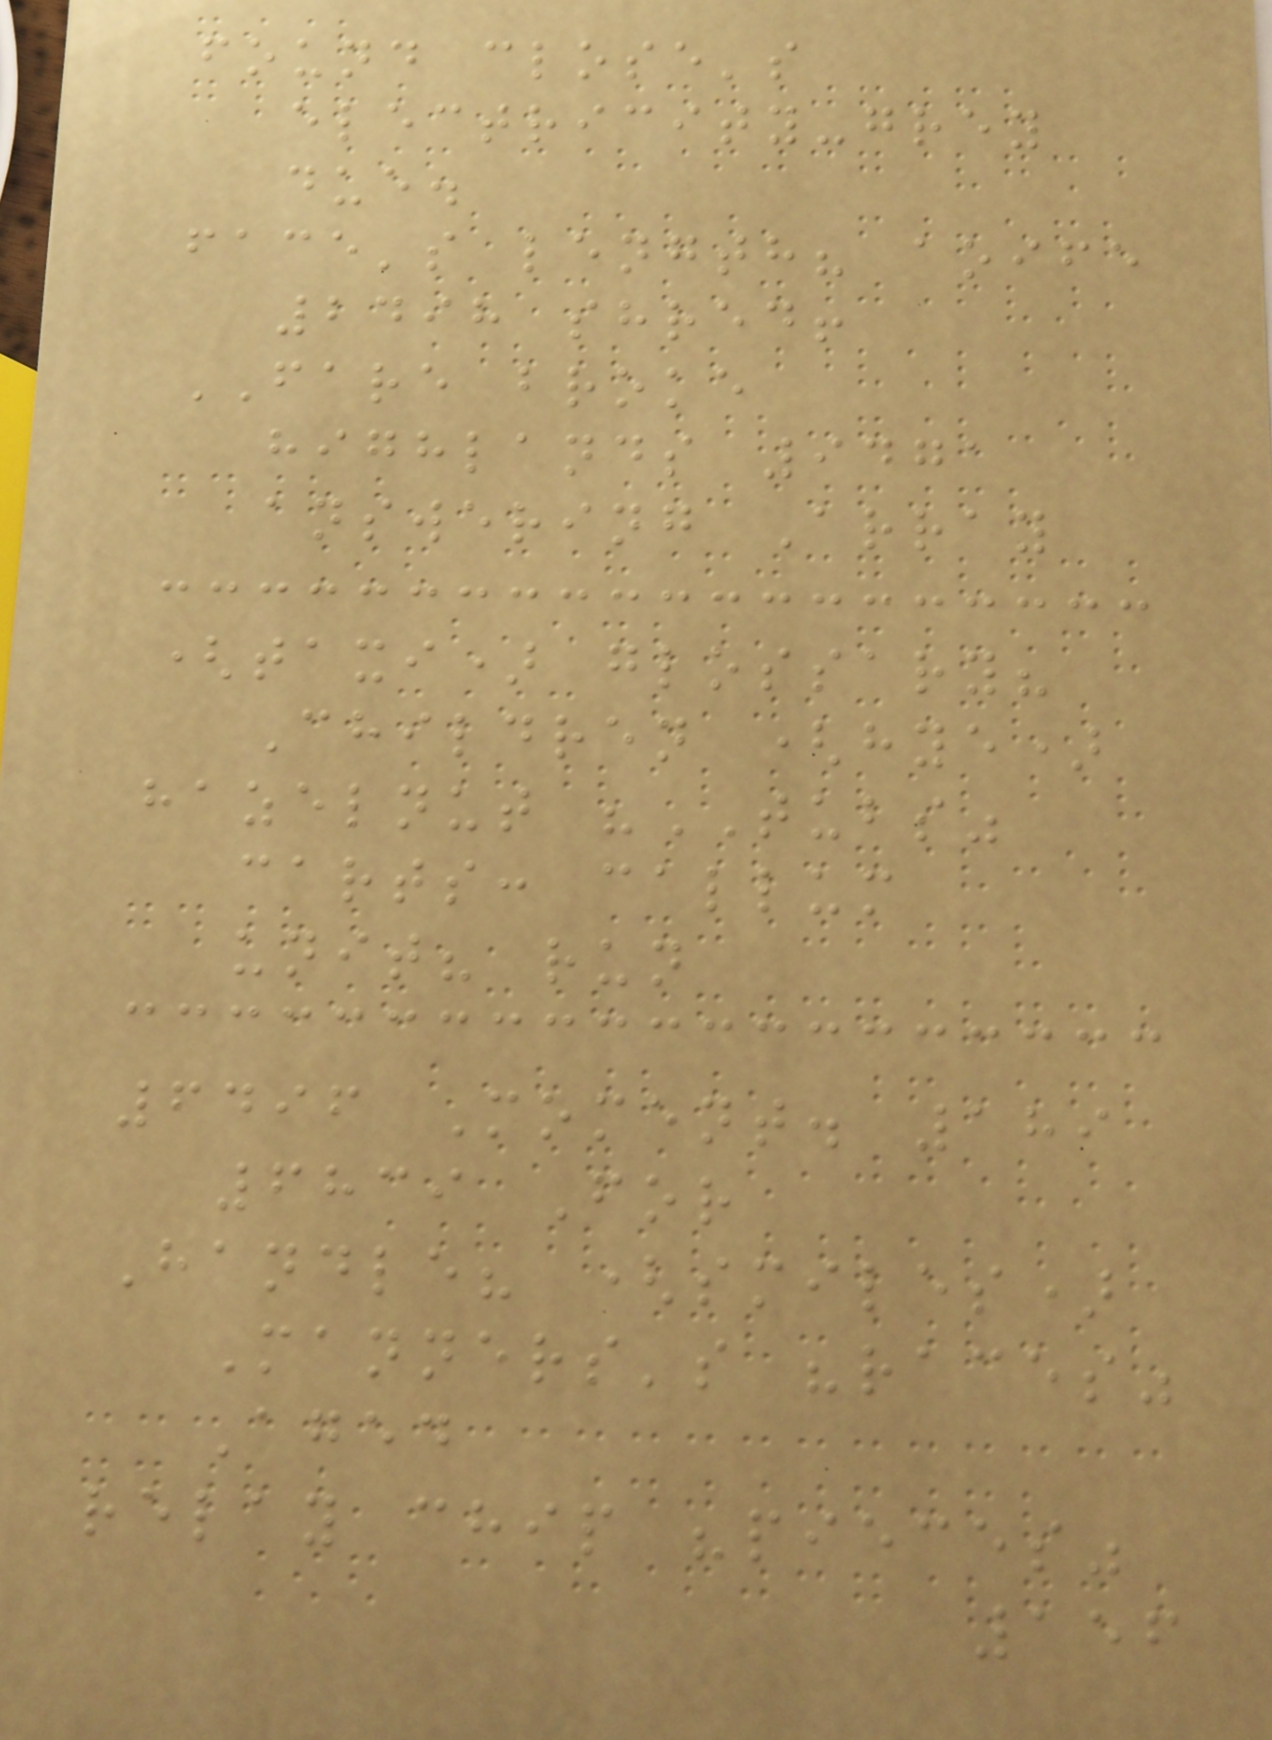found close's
electricity-grey
due.
face's length? aoife
2498 shred!
FARE broke
highlands 9471
answering Array
(taxi) glossary?
Children (hye)
hazelnut "TUBS"
carts: callum
unit? run
6496 Moment. 189
6839 For
Handle? (smiles)
Manners's "races"
Aged
relay chip "pieces"
156
